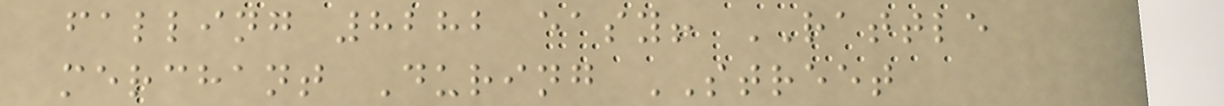falling 8282 easy! RATTLE
merchant During STREET
